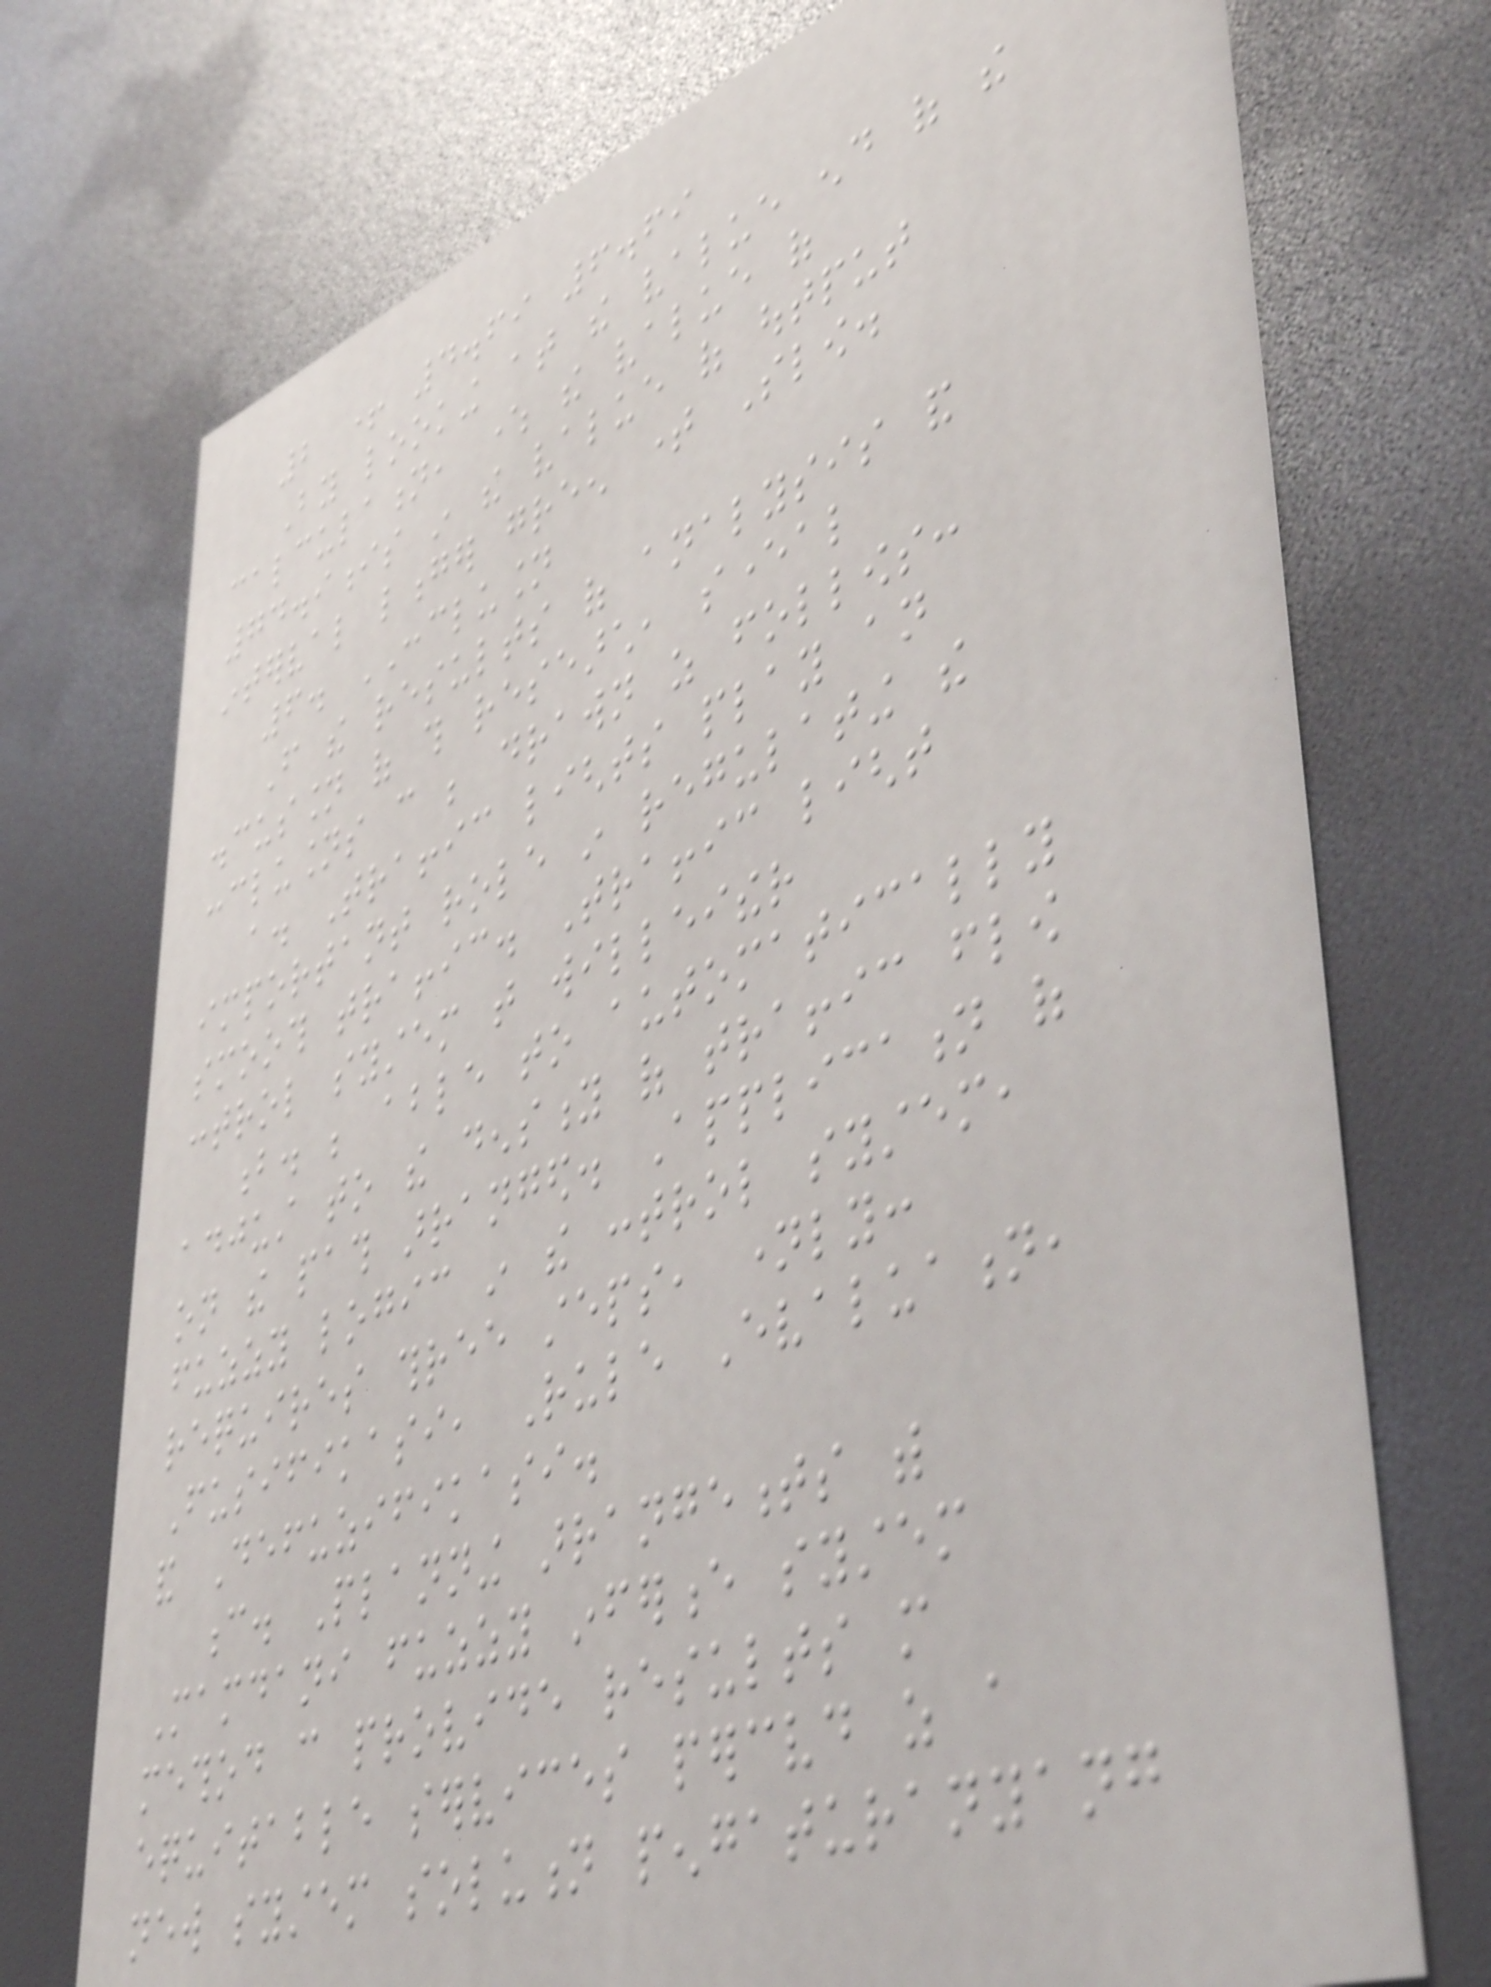2 + 4.69 6.69
By looking at the value end of the
calculation, where the value of
74.9is in the value of output
interval longer green time Slow.
6. CONCLUSION
From the results of analysis and
discussion of this research, several
conclusions can be drawn as follows:
a. Traffic lights play an
important role in regulating the
smooth traffic. Traffic light
control system that willeither
b. be able to automatically
adjust to the density of traffic flow
on the path arranged. Application of
fuzzy logic in the control system,
requires three steps, namely:
Fusifikasi, Rule Evaluation,
and Defuzifikasi.
c. Planning arrangements with
Mamdani fuzzy inference system
method can provide results more
equitable services perceived as a
new system solution pengaturanyang
